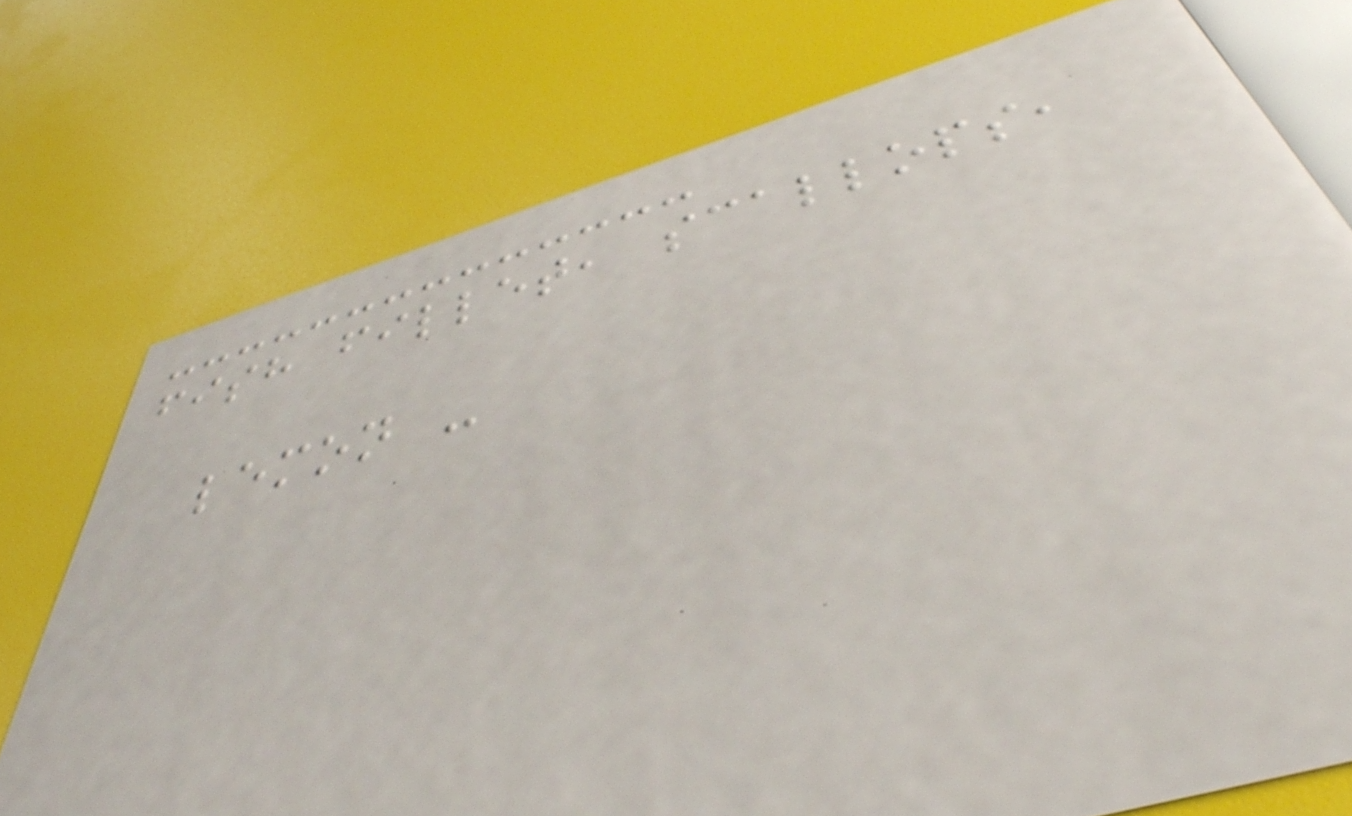fish fillet, scallops,
lemon -
